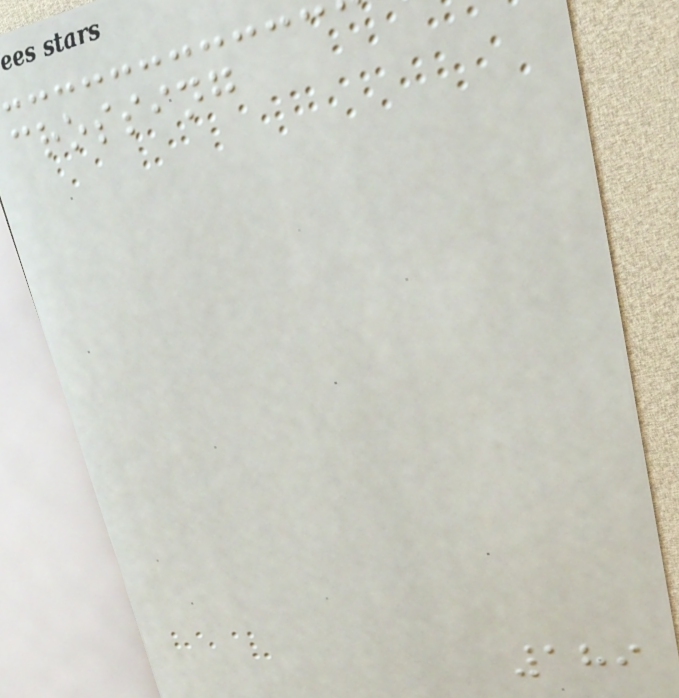crossing
189
